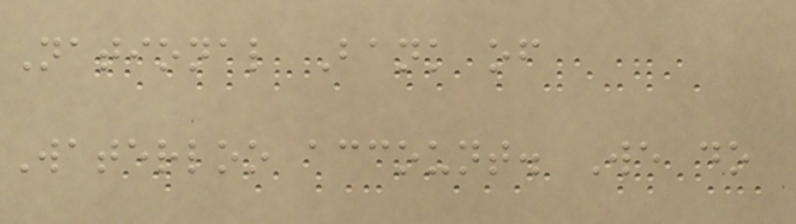National Bank of
Waterloo account. We do
